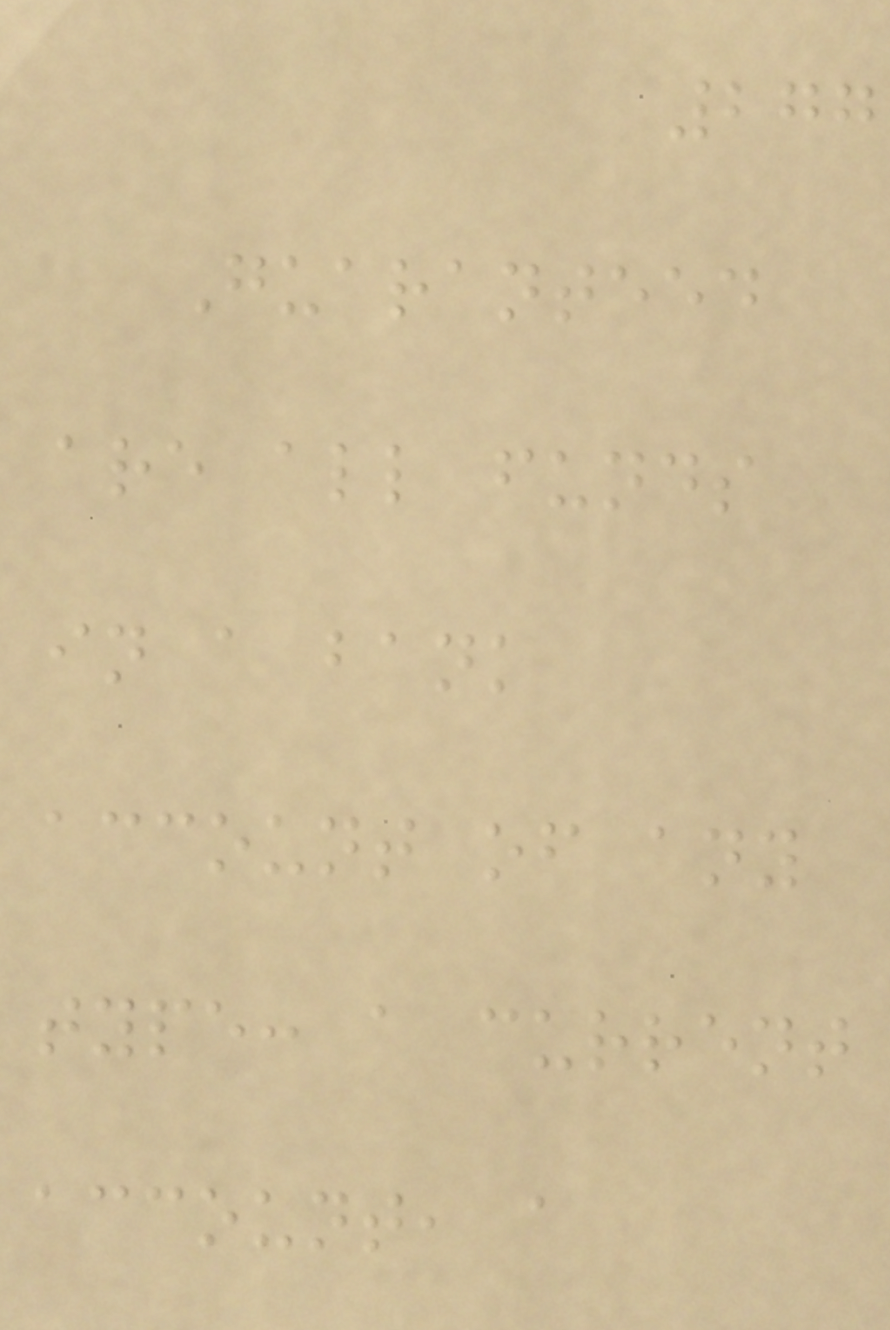277
Guaranteed
are all funds
in a bank
account of any
type: a current
account, a
